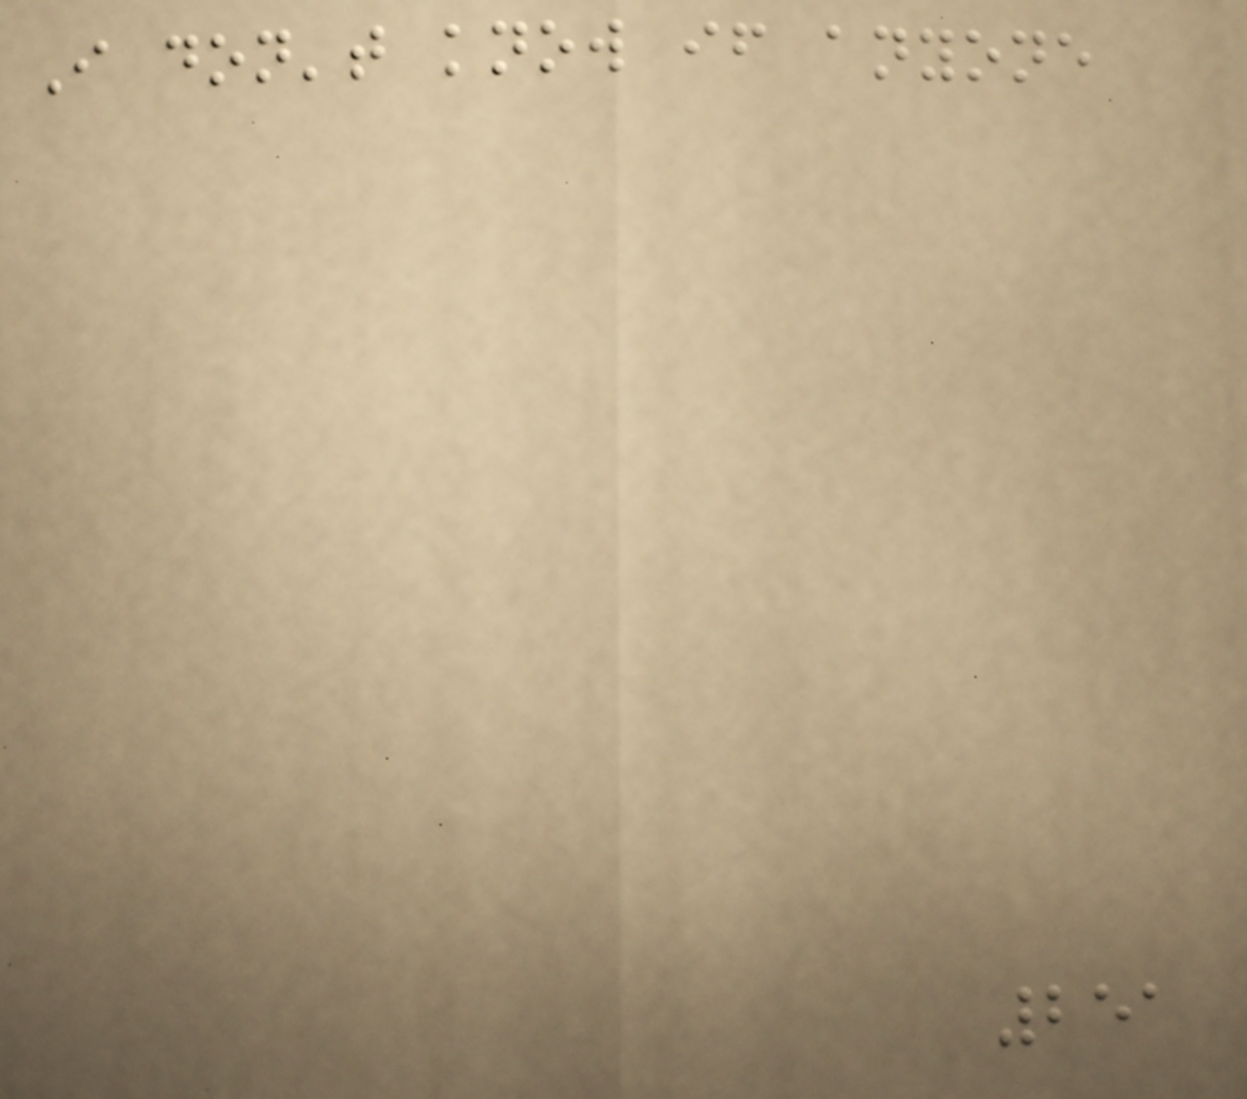I don't know if anyone
251
